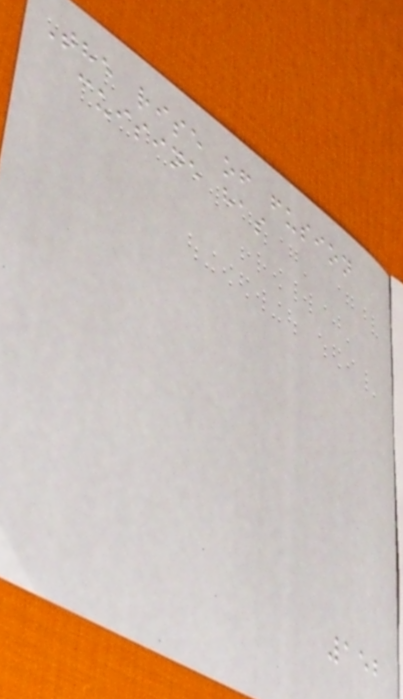The rise of fusion
cuisine has
152
